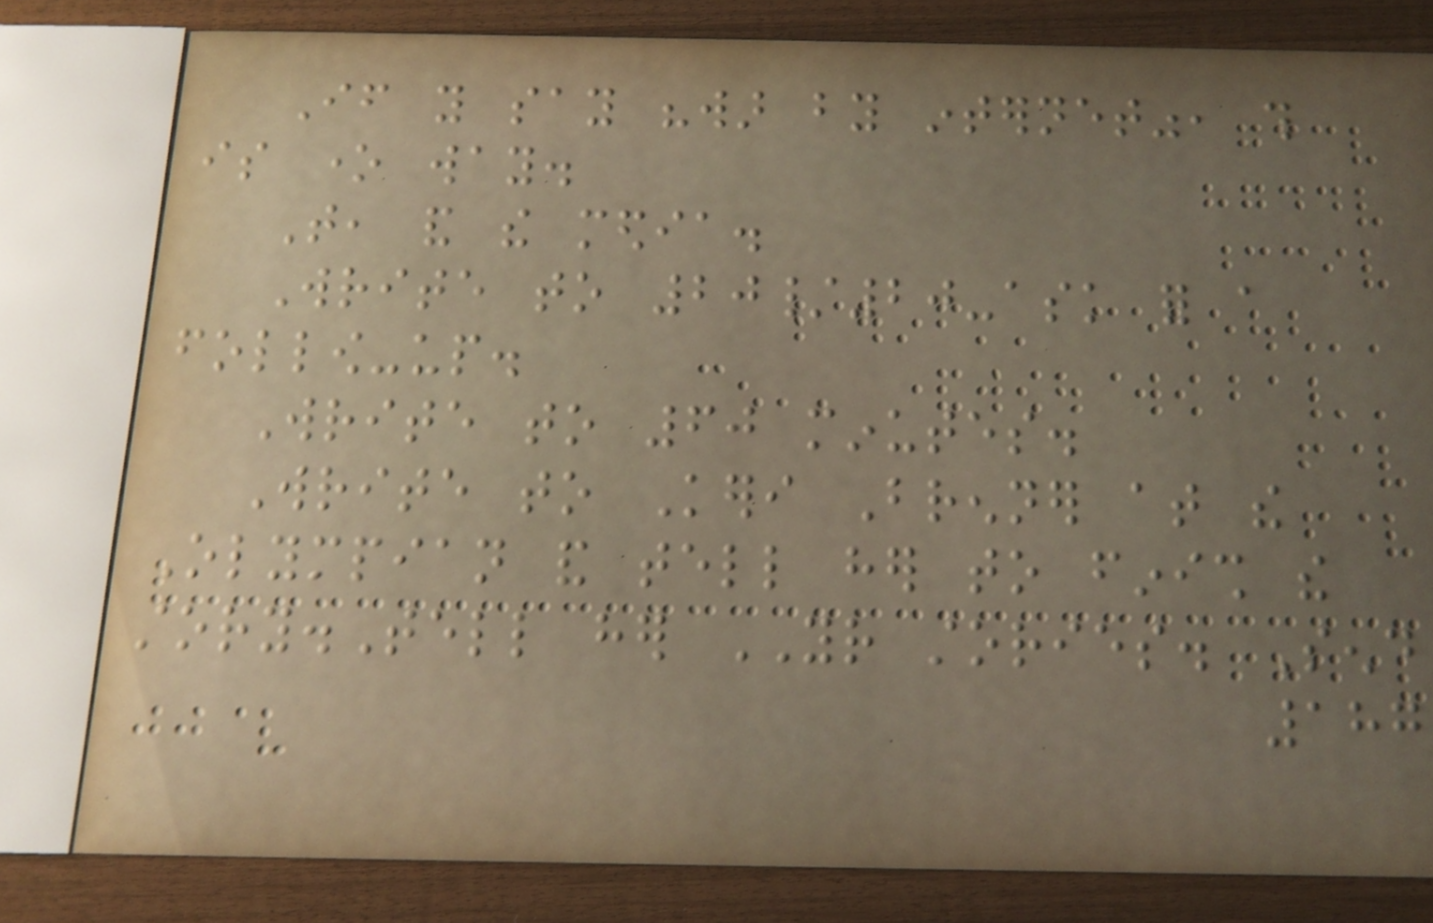If you say "war by internet", this
is one way.
That, and the media.
Write to 20/20-ask for a
follow-up.
Write to 60 minutes.
Write to Keri Brenner at the
Olympian and tell her to finish the
story.Tell her YOUR stories. Send
187
